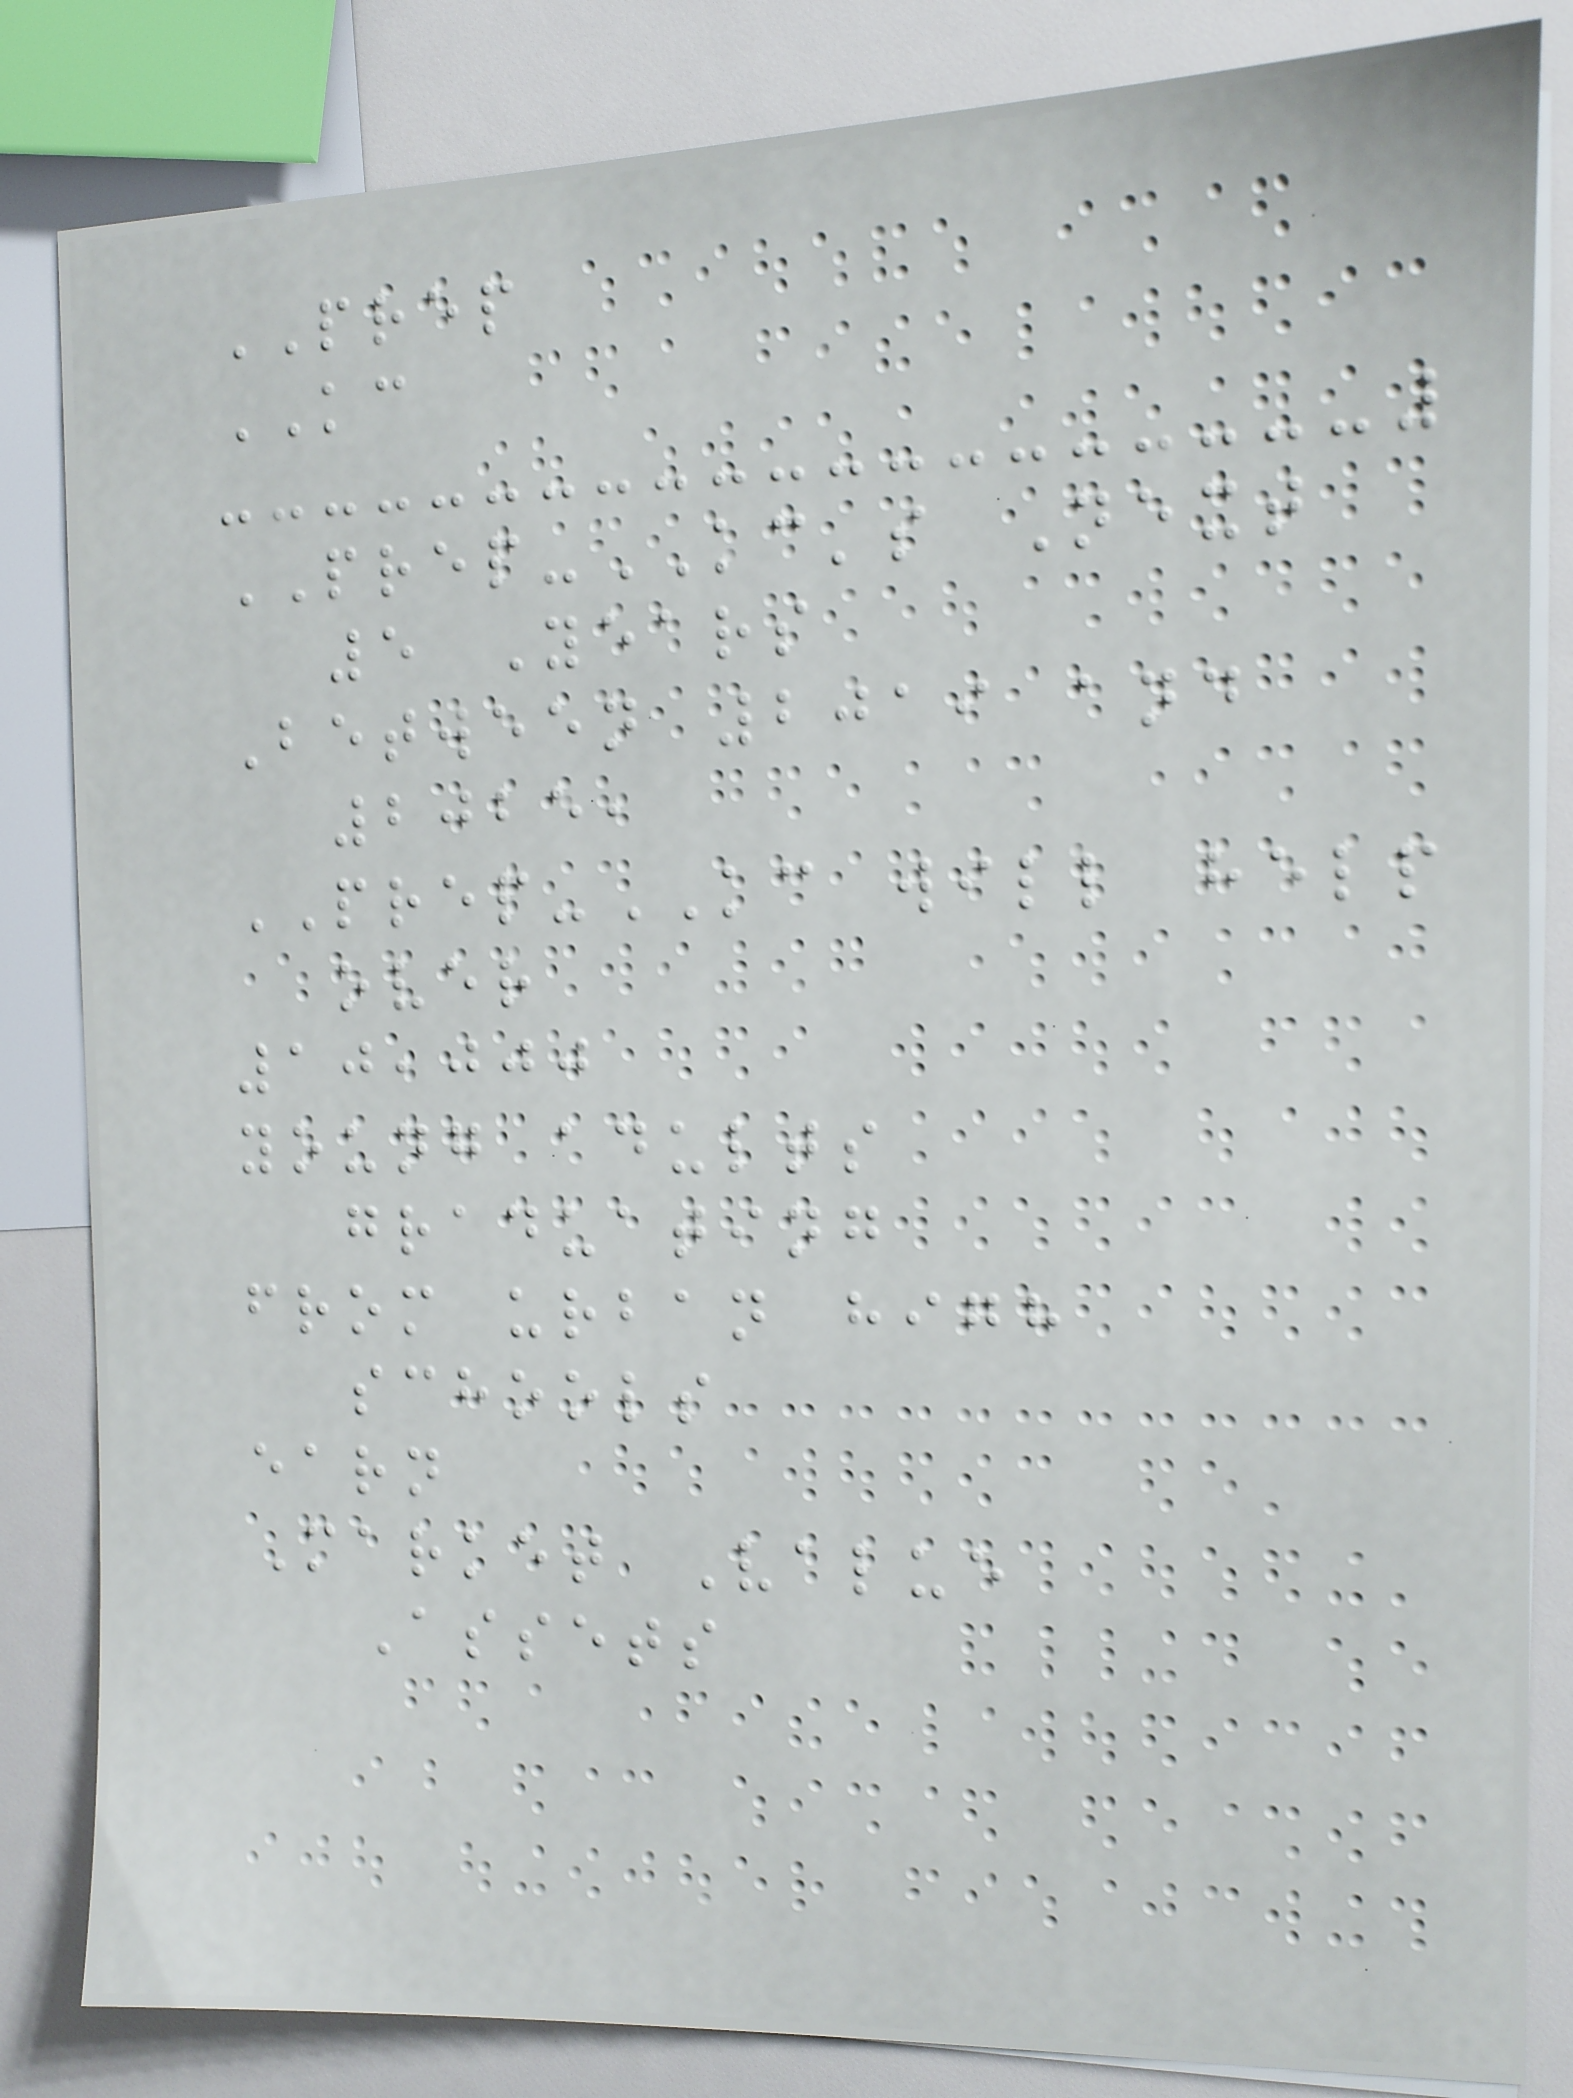PREP
KC
PREP-KC's Next
5 Years
Between 2019 and
2025,
PREP-KC will help
over
10,000
young adults
graduating
from urban high
schools
earn
Market Value
Assets
